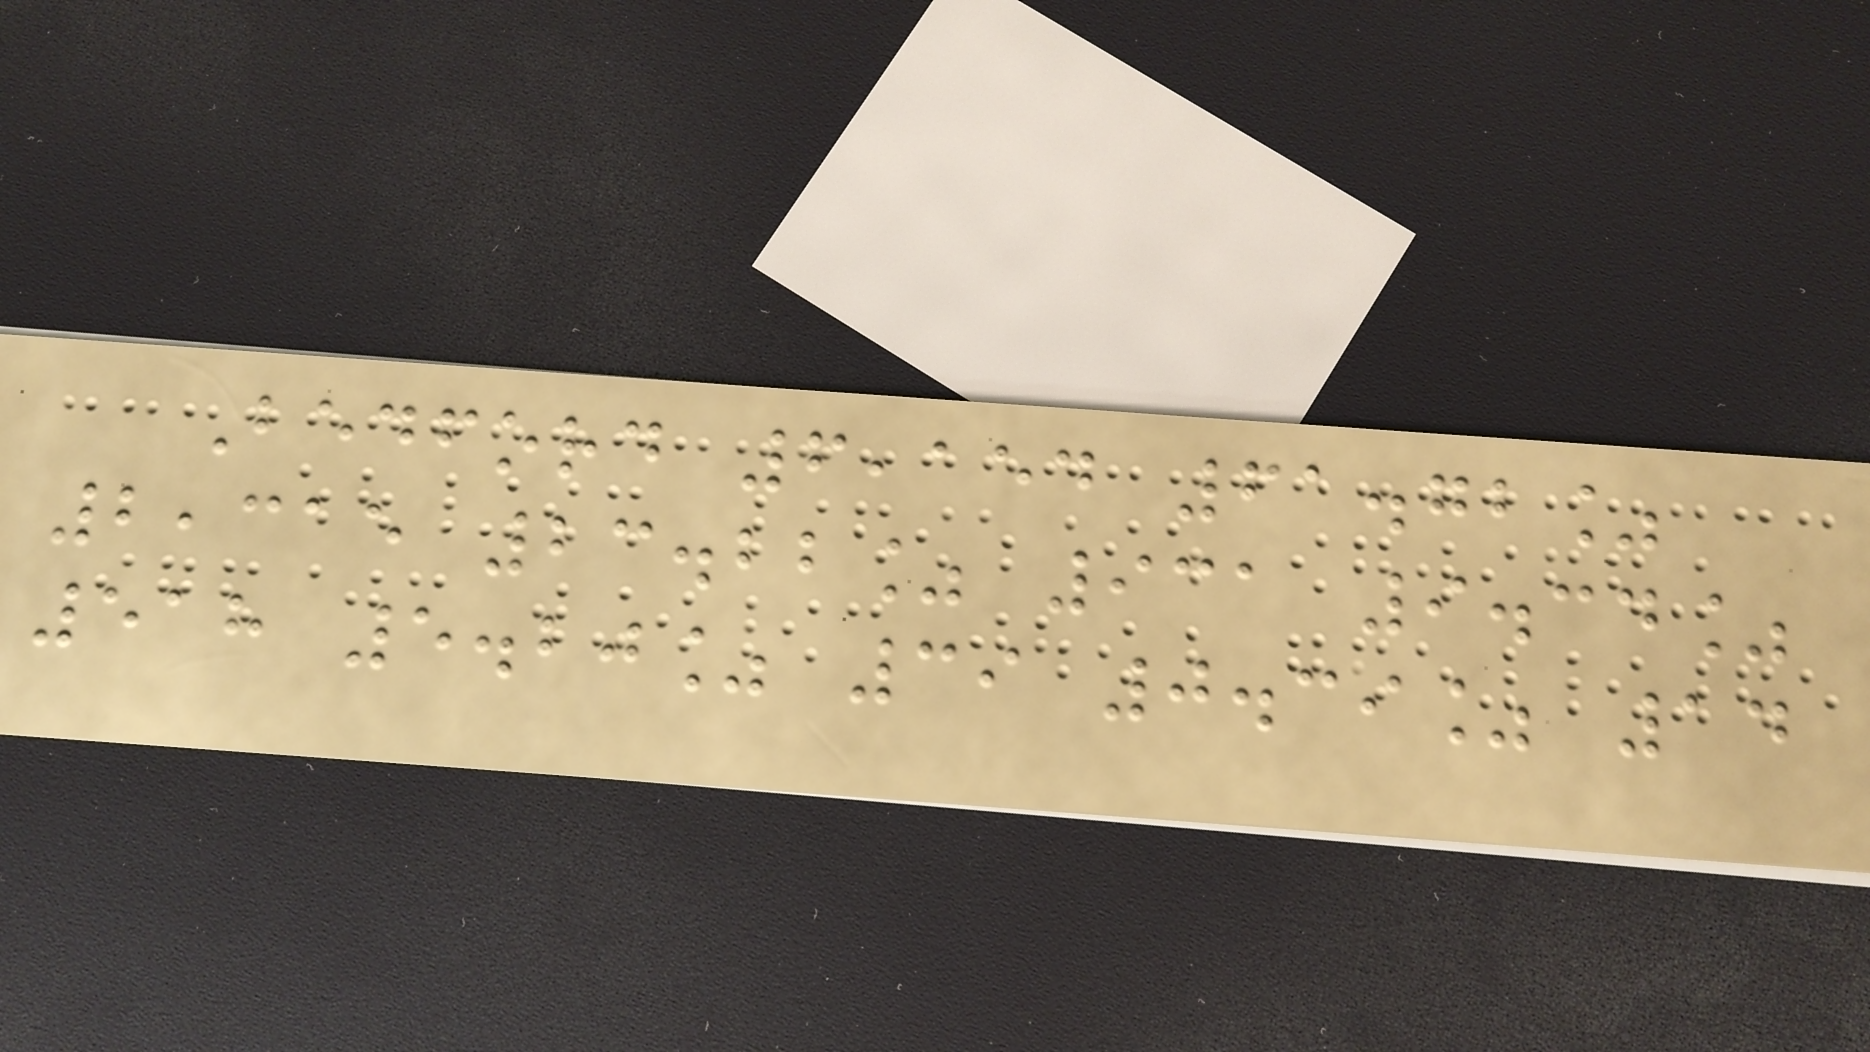Bedford 6,154 61.72%
2,315 23.22% 931 9.34%
518 5.20% 39 0.39% 14
